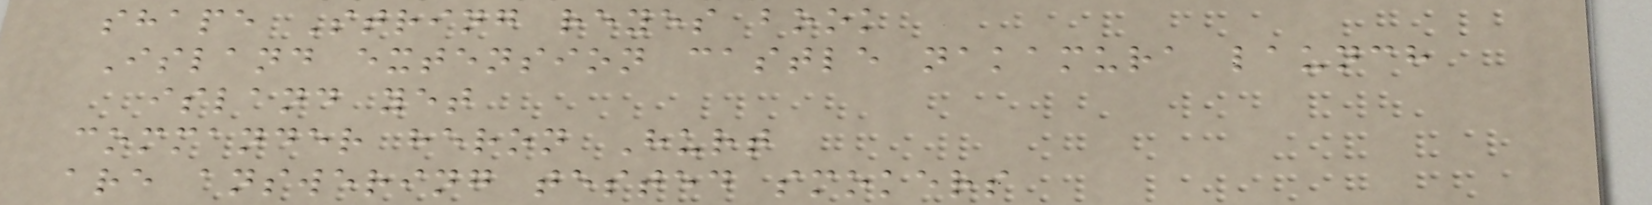shape String reyes book
Island extension castle nakamura launch
island yet
commander heron Hurt
are answering tested smokers
